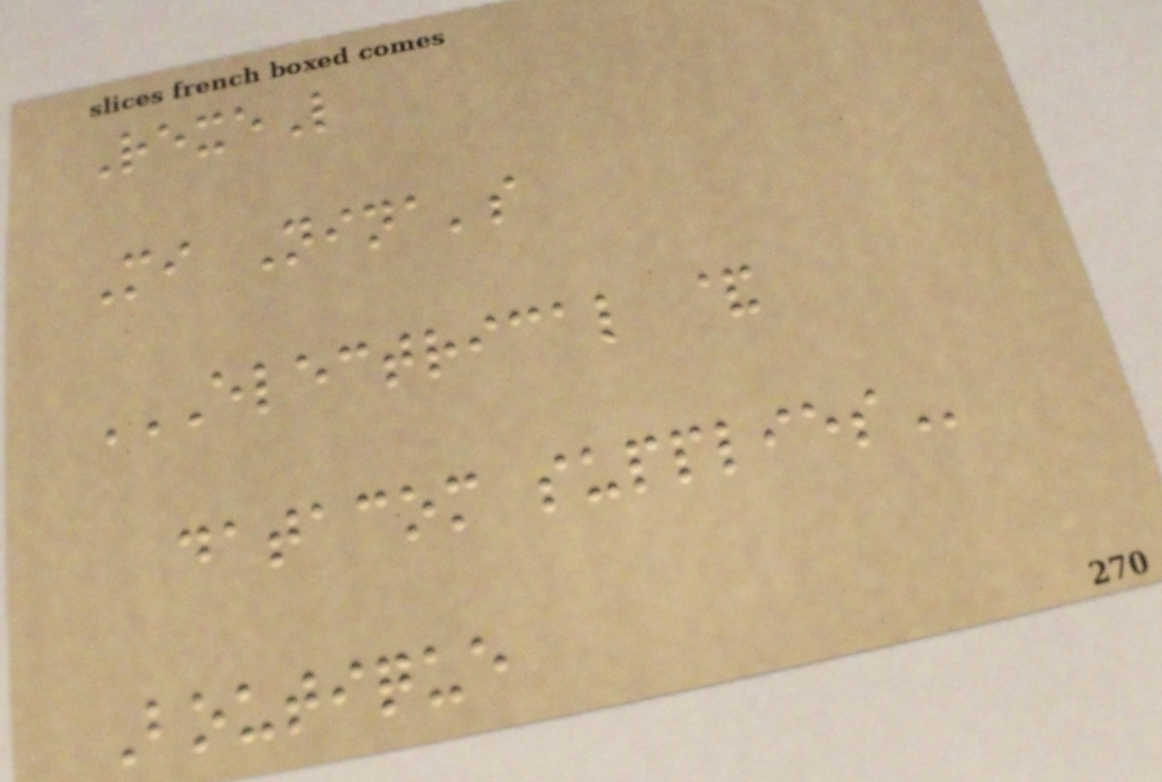RexeL
Mi Nina's
ELECTRICAL &
DATACOM SUPPLIES
Boutique
